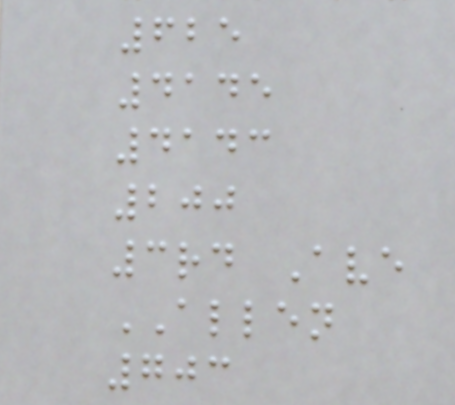625
4145
4143
200
3rd Ave
ALLEN
703
